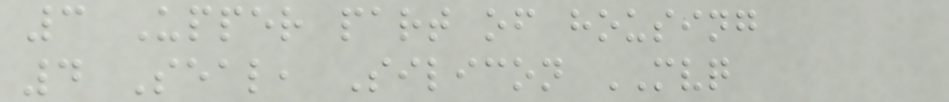3 Upper part of housing
4 Seal, Silicon MVQ
